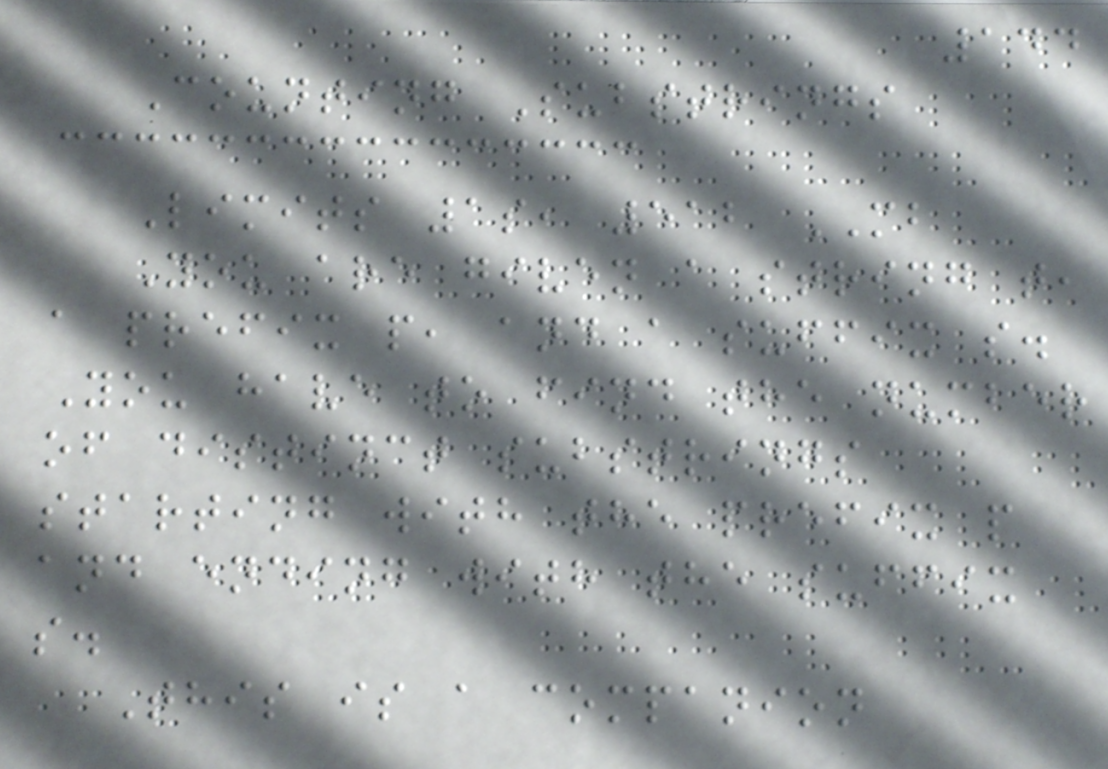144
Counting Substrings
Limits 1s, 512 MB
You are given a string t,
a prefix p, and a suffix s.
You have to find the number
of distinct substrings
starting with the prefix p
and ending with the suffix
s.
This is a companion
